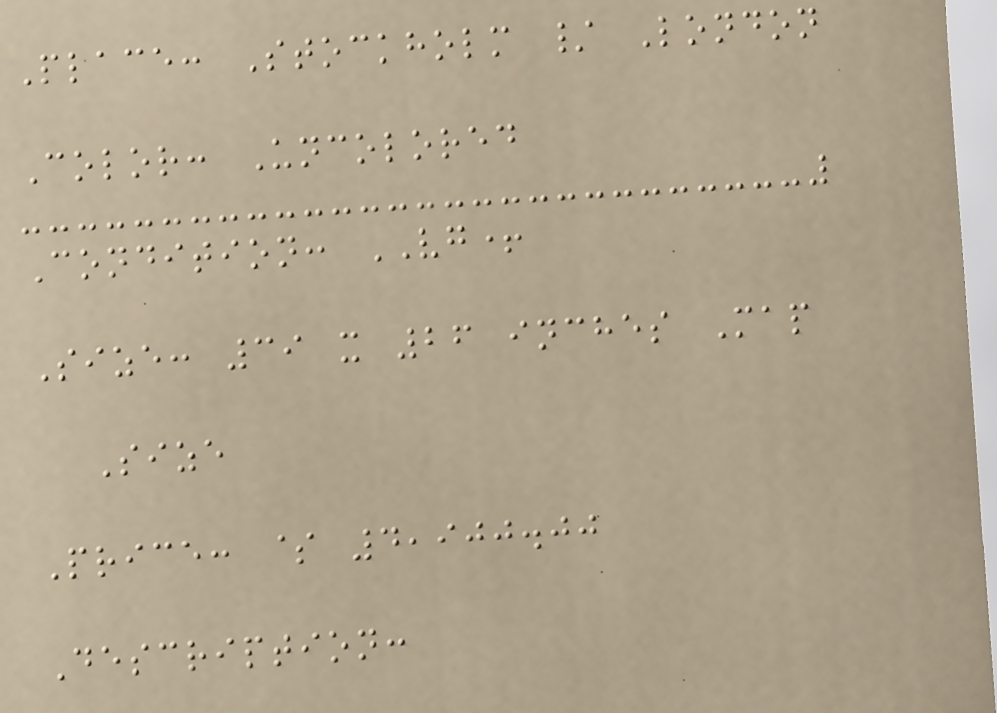Place: Stockholm / London
Color: Uncolored
Condition: VG+
Size: 39 x 26 inches Map
Size
Price: $ 4,900.00
Description:
